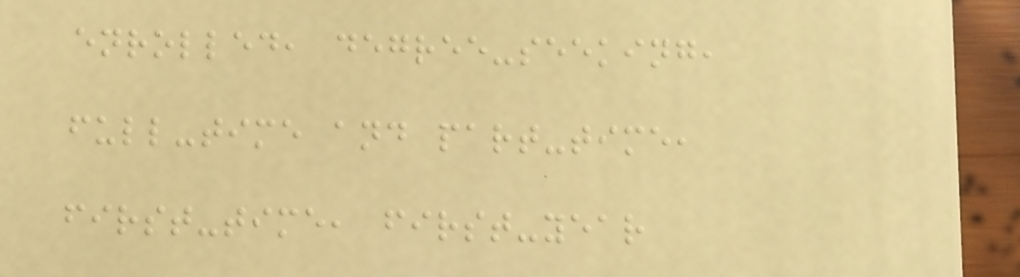enrolled, degree-seeking,
full-time and part-time,
first-time, first-year
